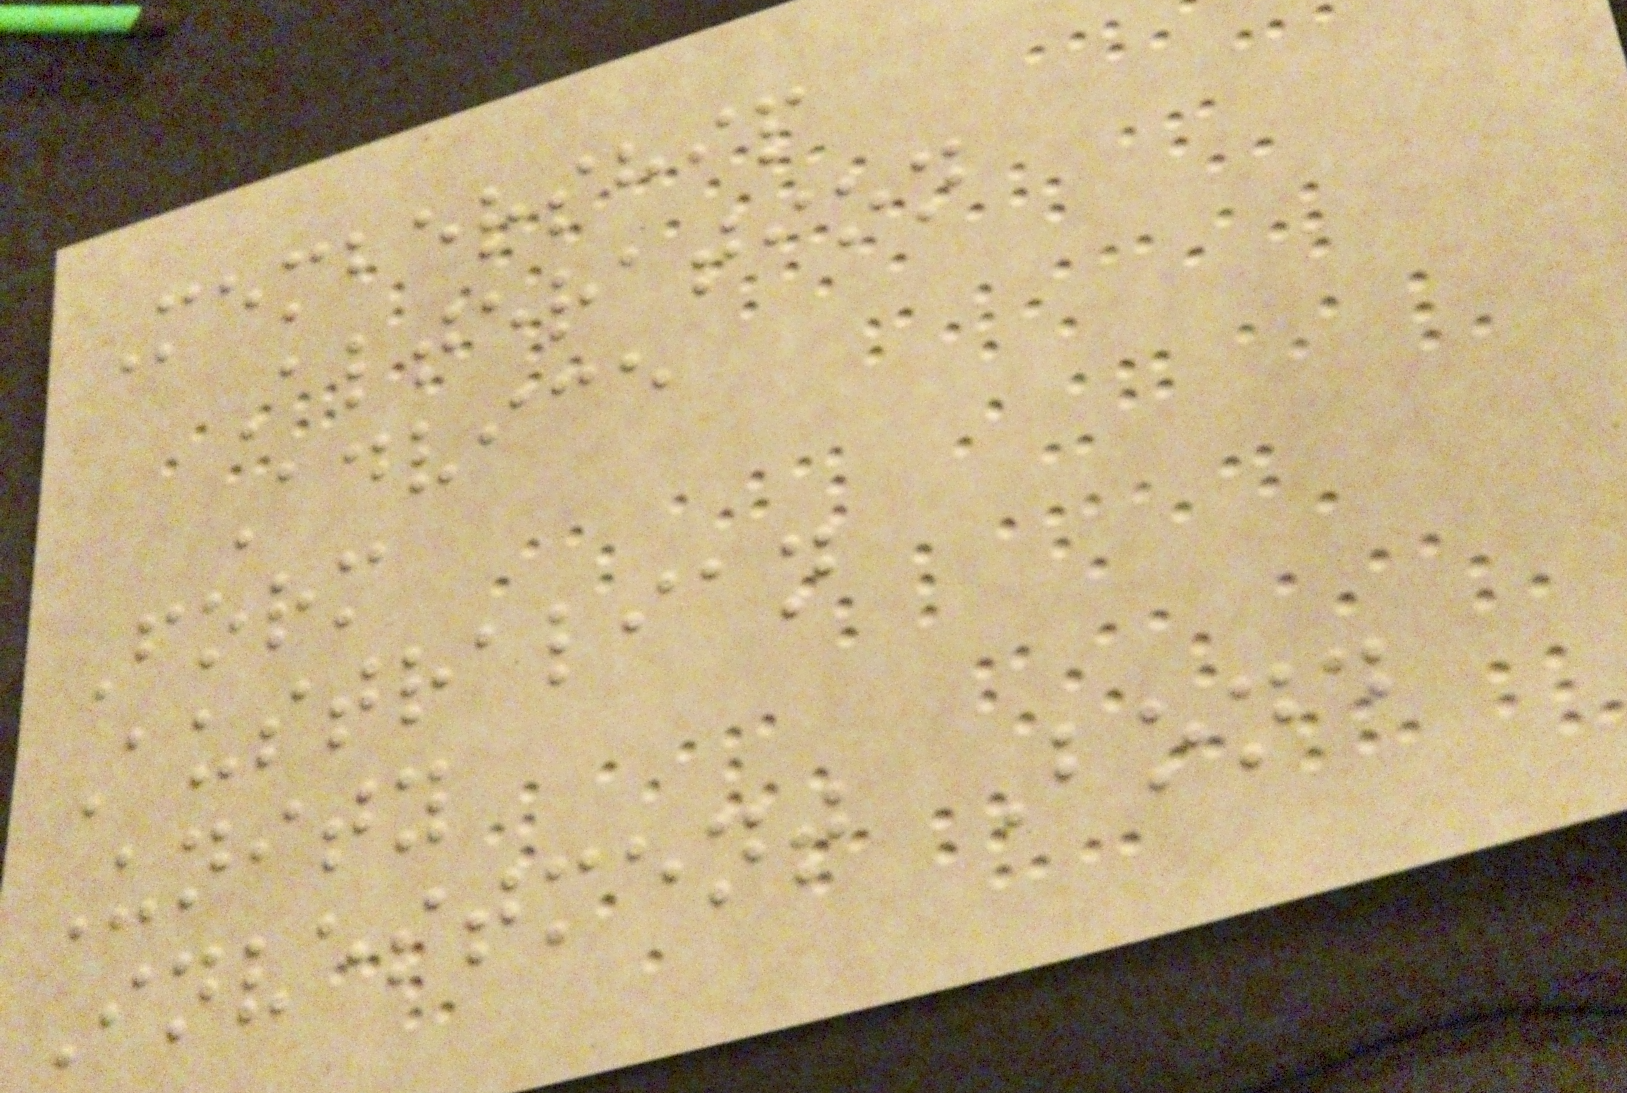Membership
Alteration
Advice
Form
Australian
Unity
Investment Bond
